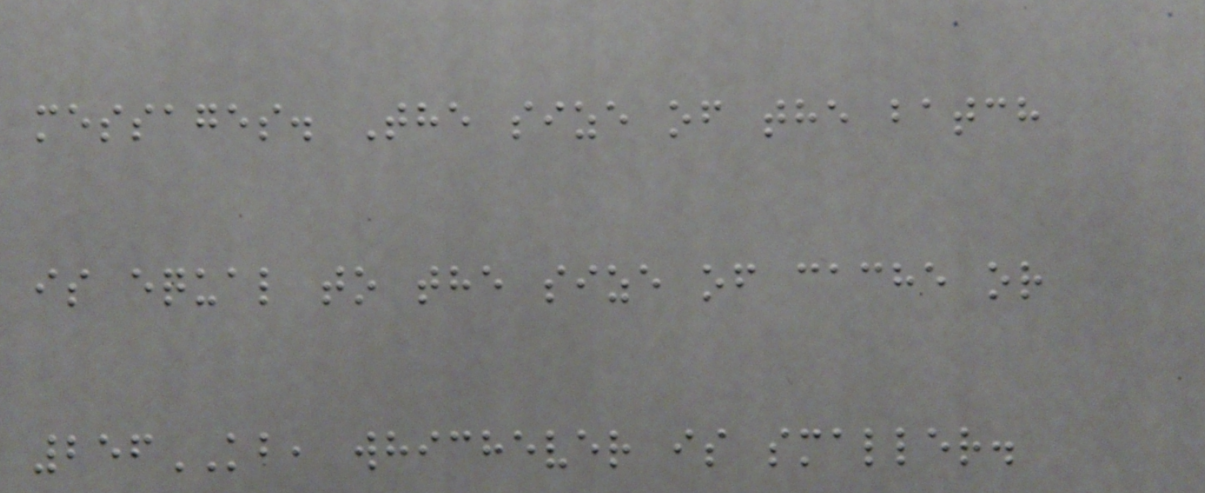messages. The size of the batch
is equal to the size of cache or
256KB, whichever is smaller.
